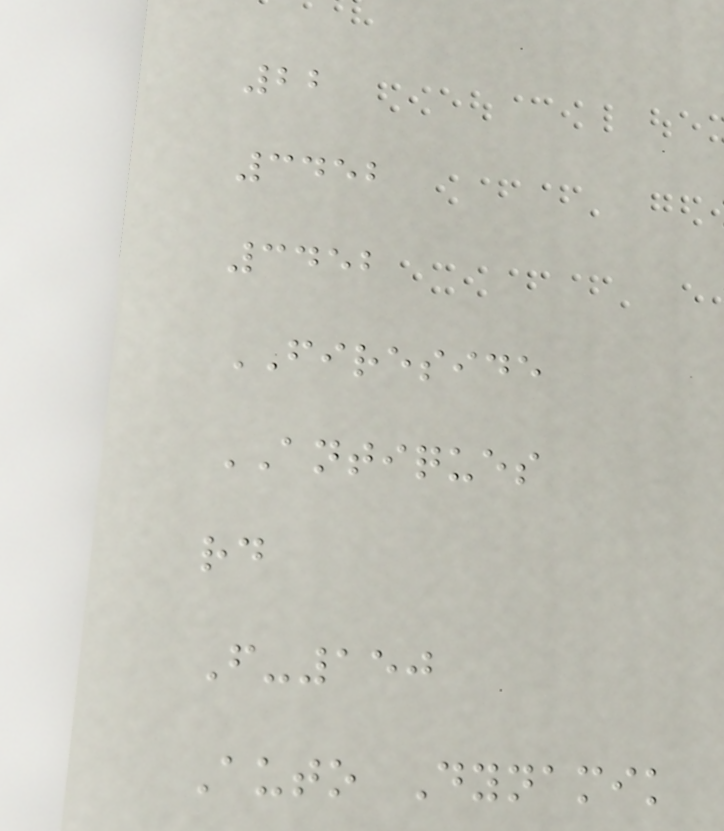22
3452
3452
FIRESIDE
ANTIQUES
rd
F-150
Auto Dynamik
